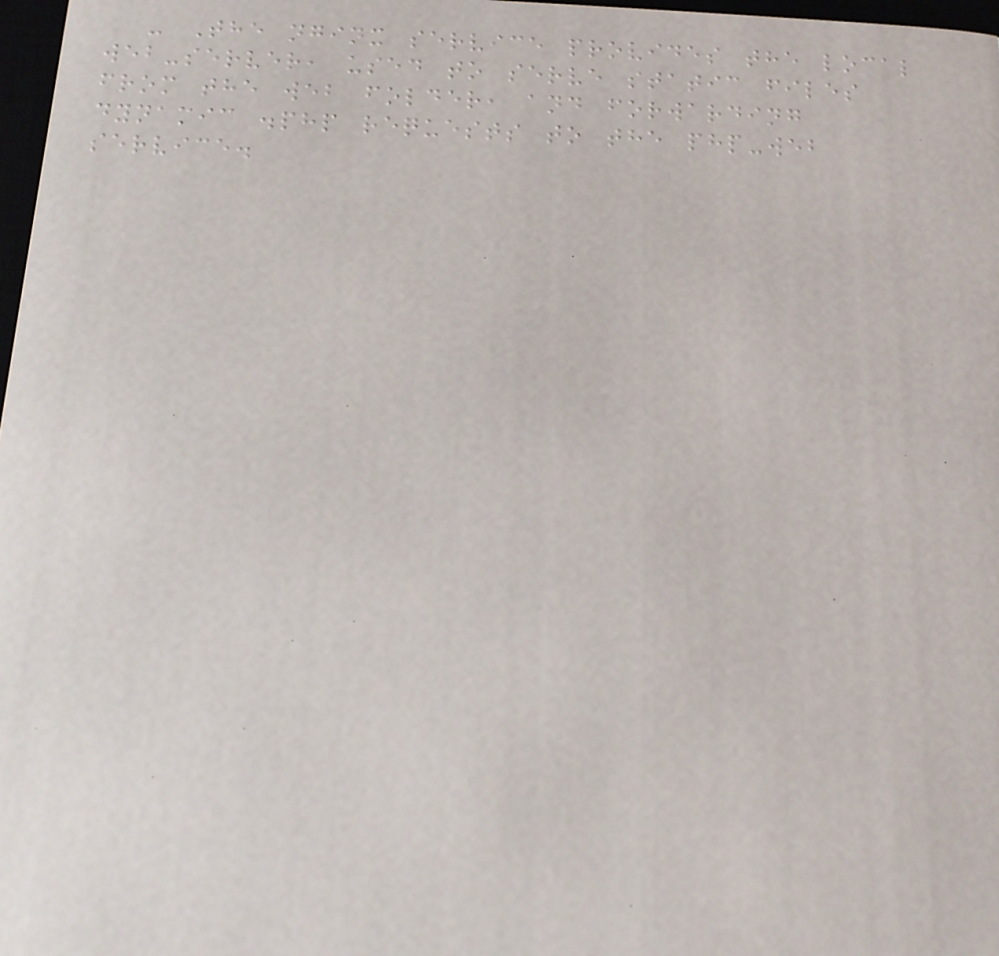- The nginx service provides the local
web-server, used to serve static files
from the web folder, and forwarding
dynamic .php requests to the php-web
service.
